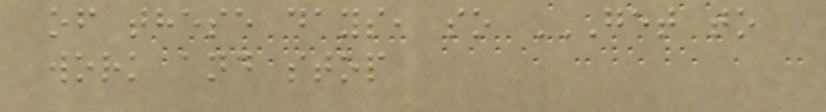of these days, so GET TO
WORK AND STOP
